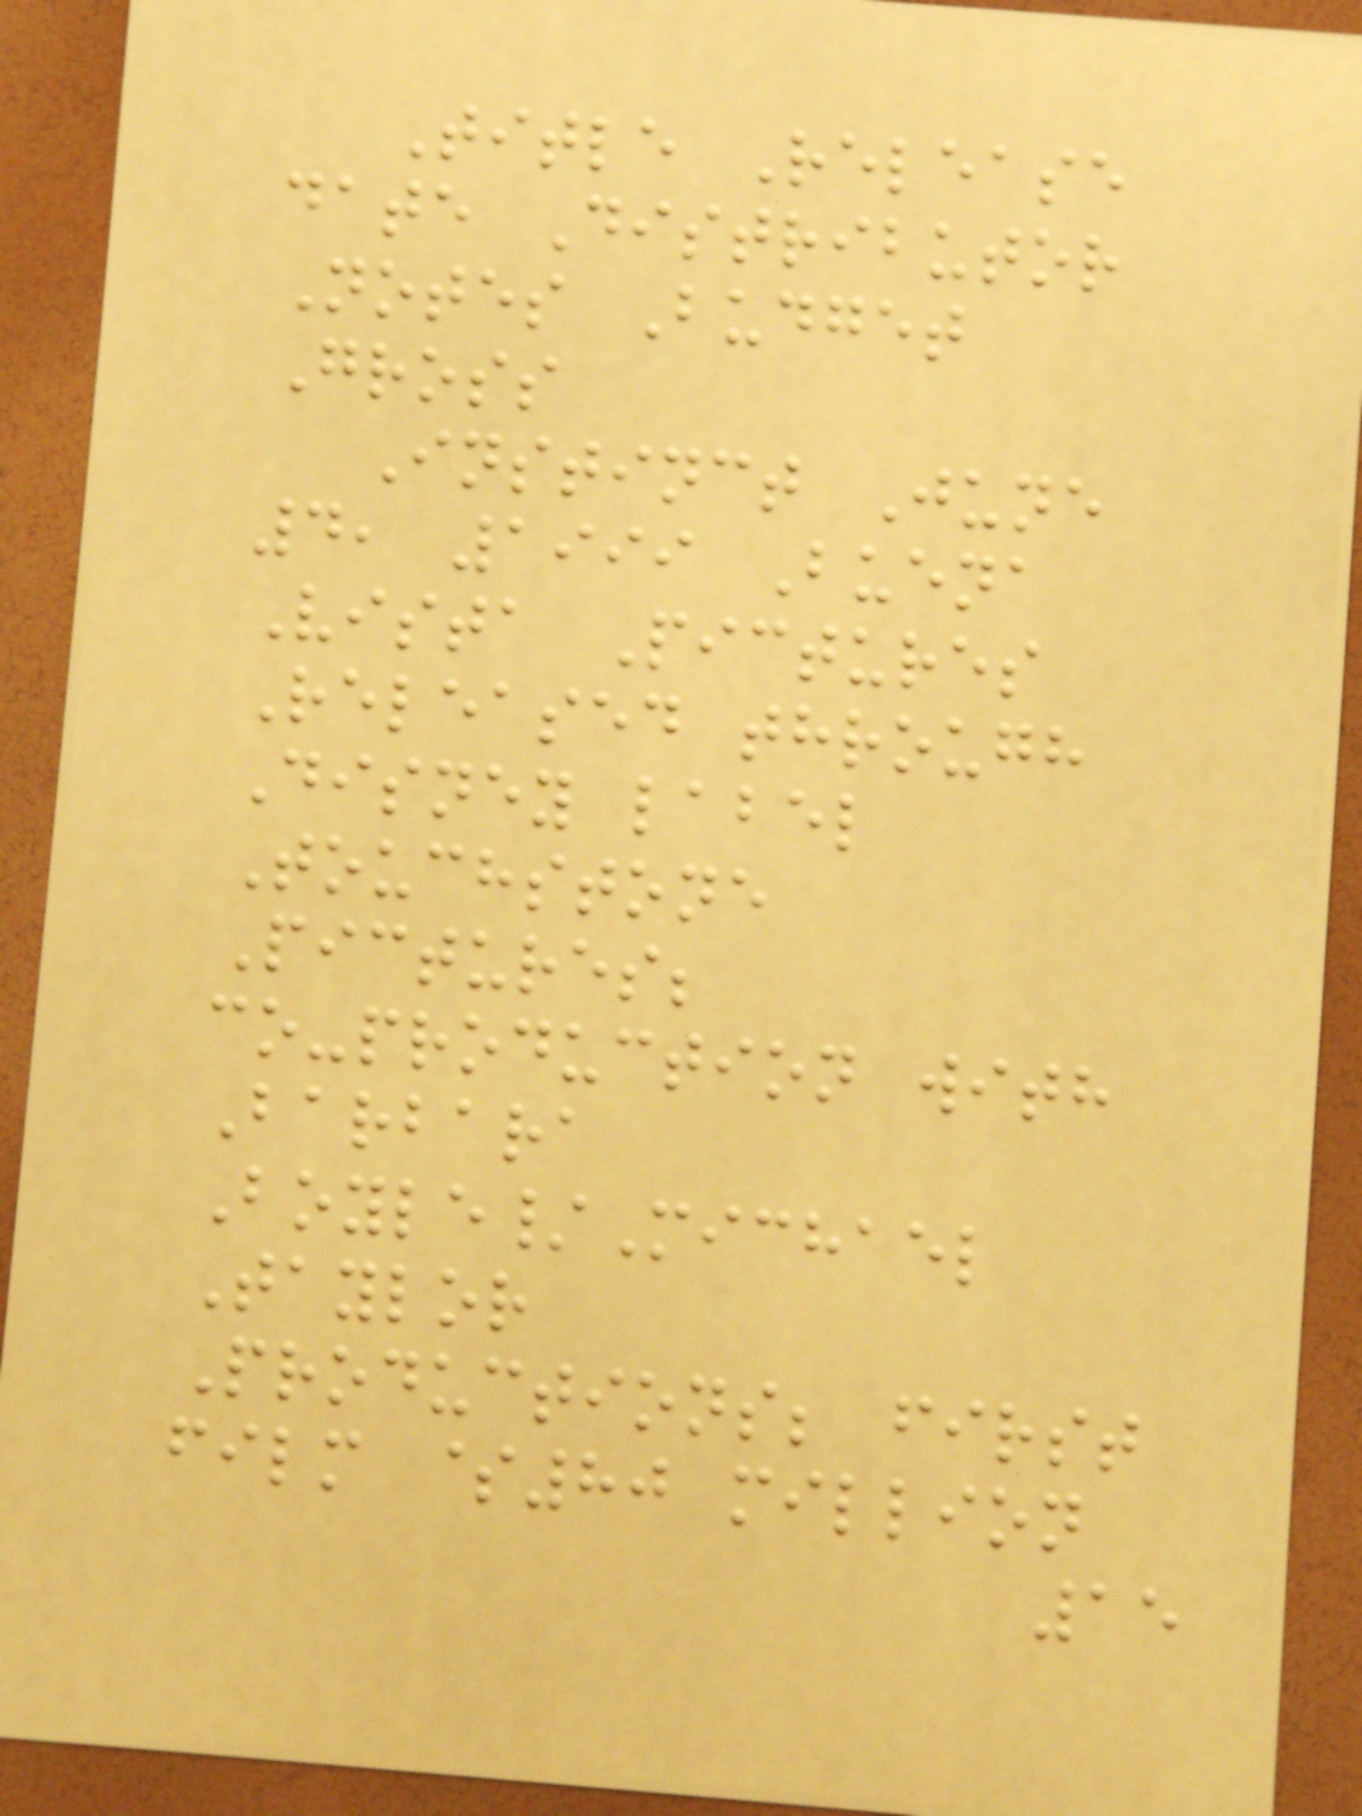Title Release
date Distributor
Notes Budget
Gross
Instinct June
4, 1999 Buena
Vista Pictures
Released through
Disney label
Touchstone
Pictures;
co-production with
Barbara
Boyle/Michael
Taylor
Productions; first
film $80 million
15
